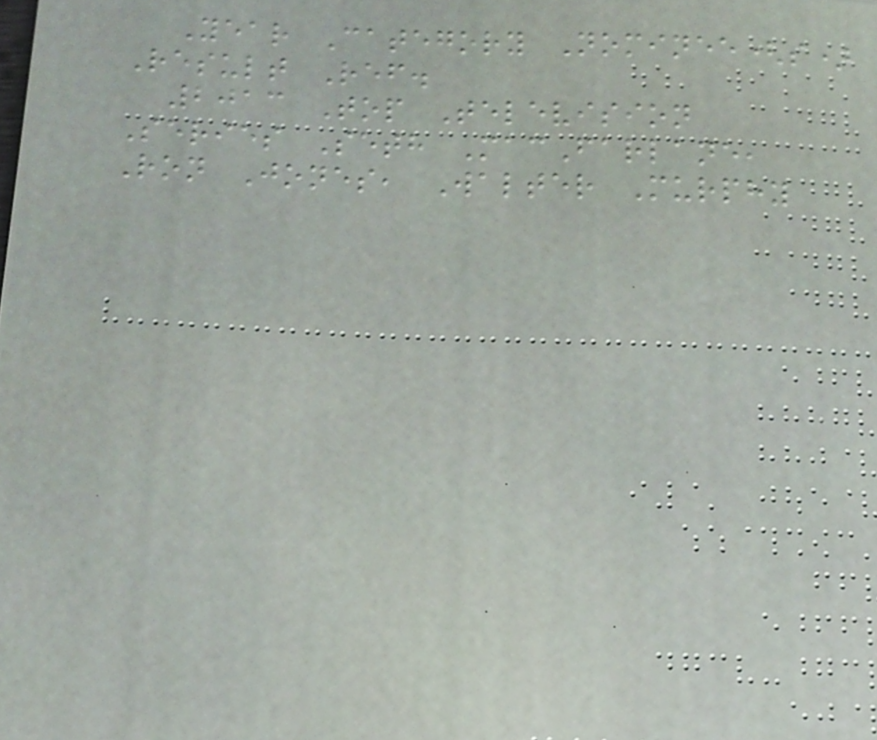Year Category Nominee(s)
Result Ref.
2013 Top Television
Series Seth MacFarlane,
Ron Jones, Walter Murphy
